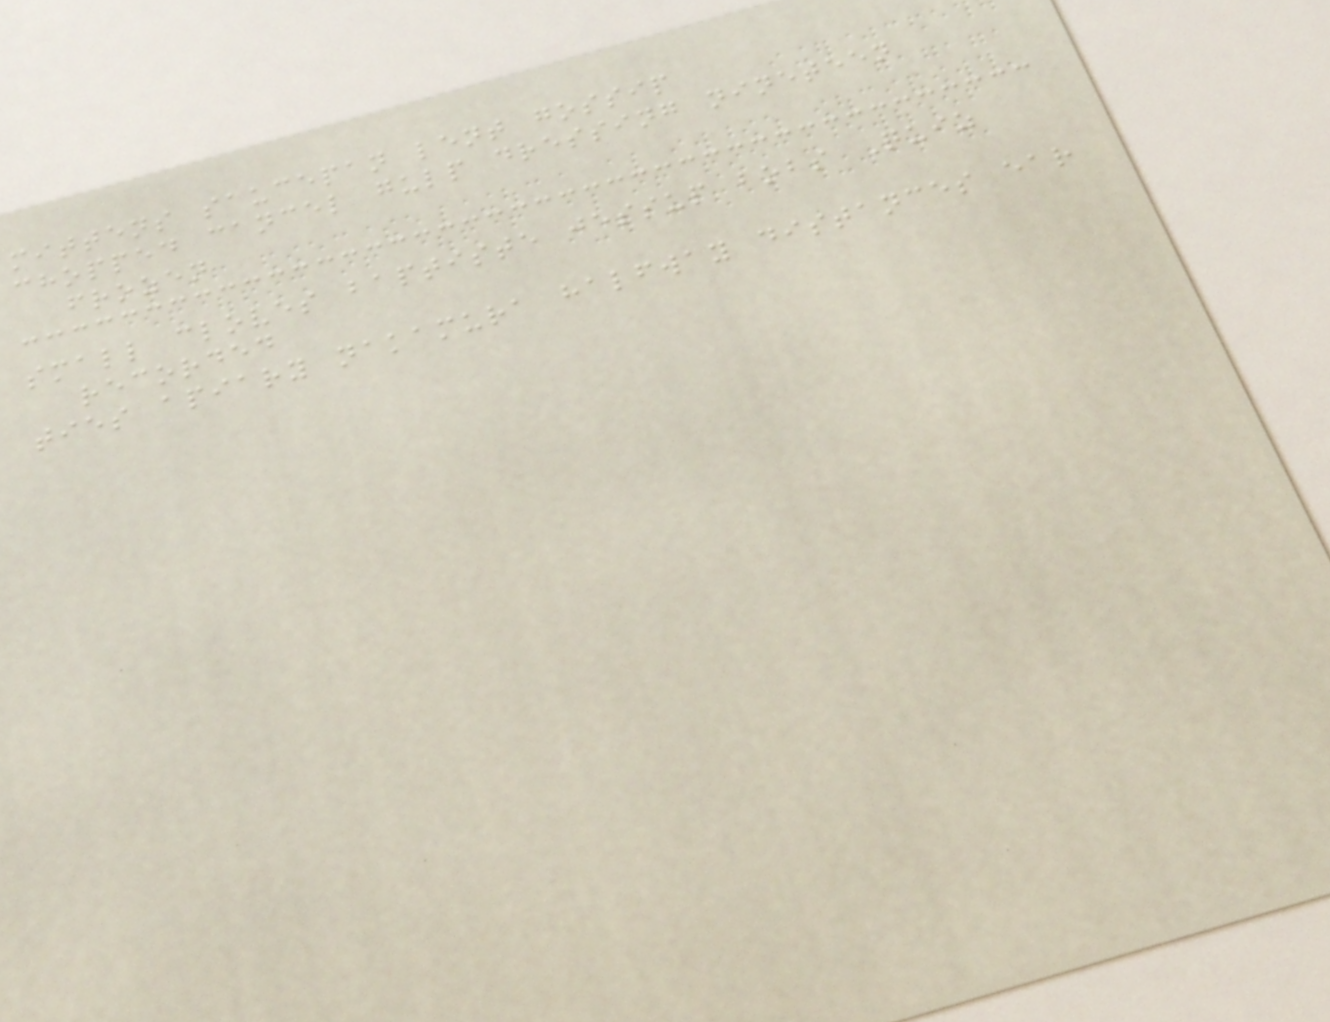mittens saucepan lent gossip
chopped cancel gulp dressing nineteen
frozen
small cloves baptiste jessup bobs Quiz
recorded
ties apiary nakamura halfway distances ear
